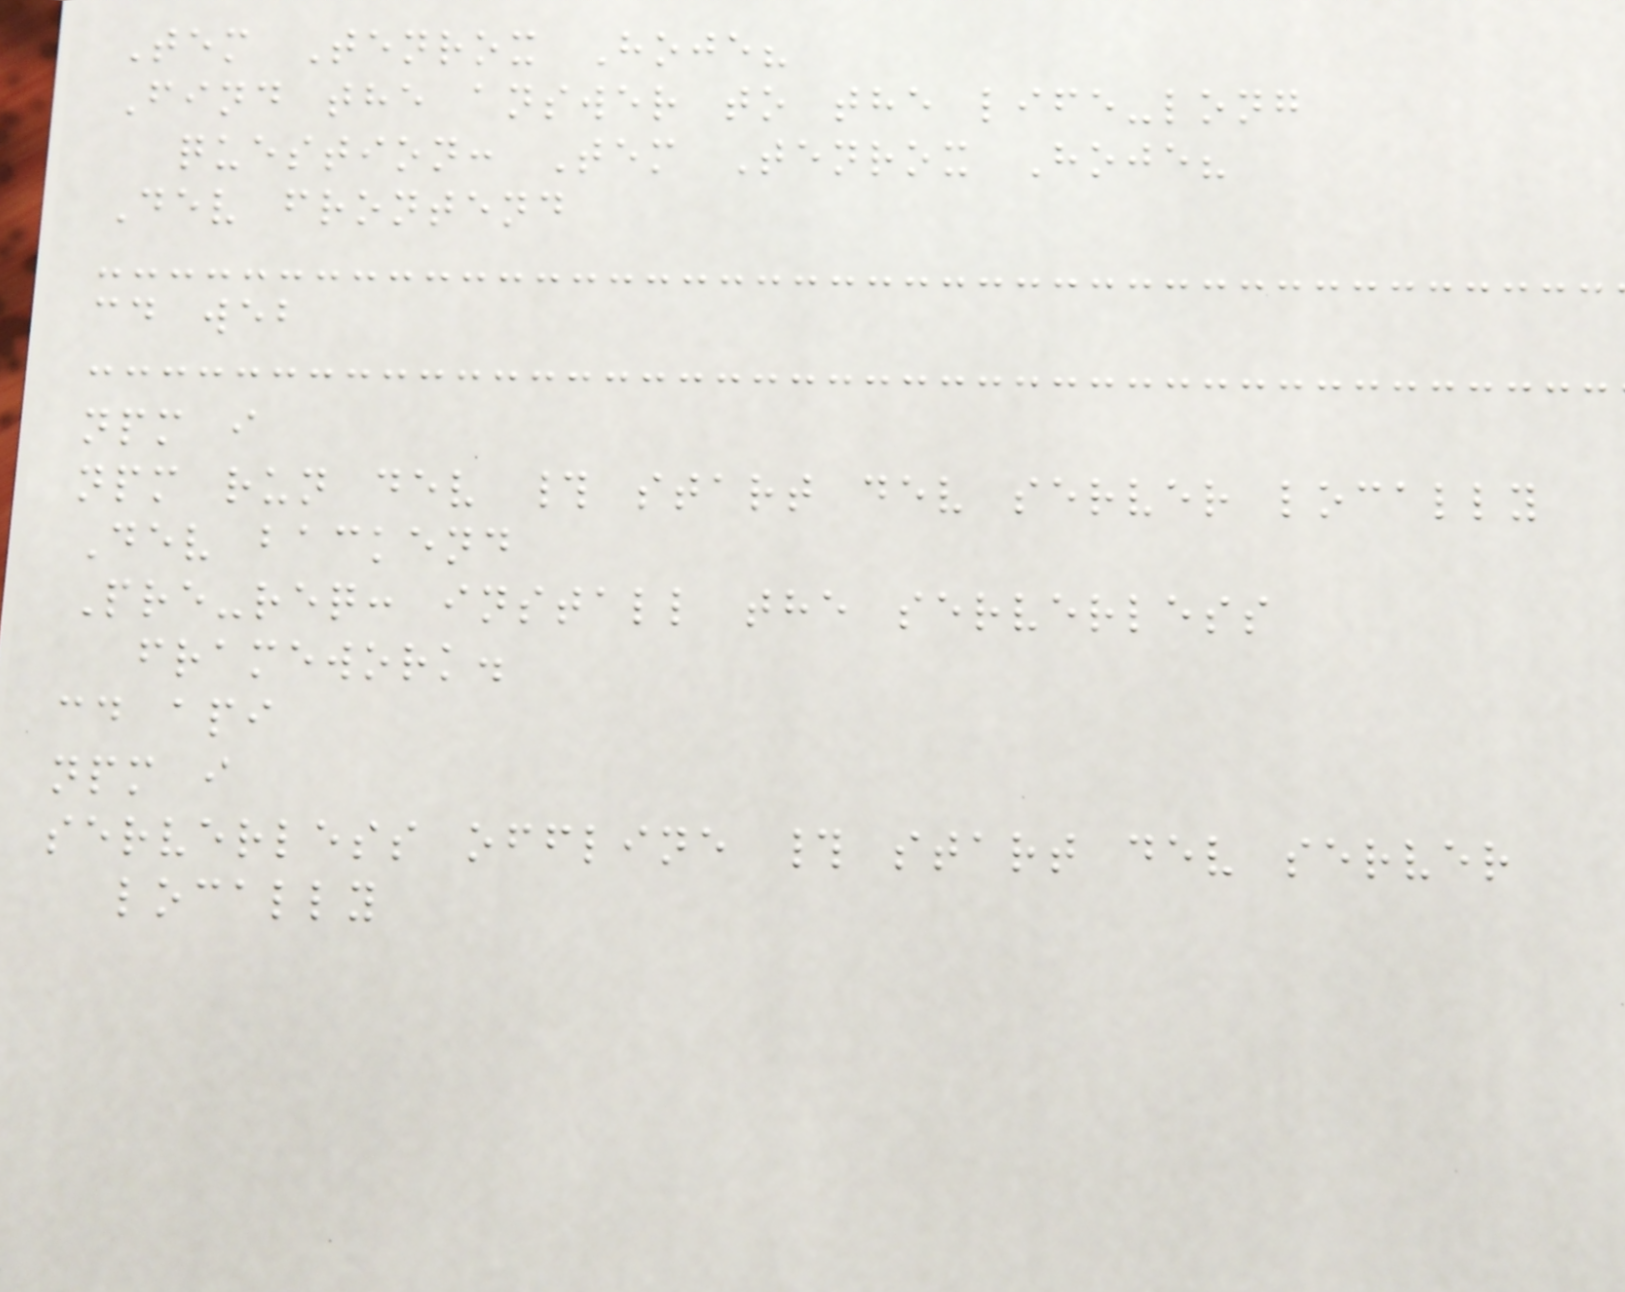Tem Tenrox Hoje?
Find the answer to the life-long
question: Tem Tenrox Hoje?
Dev frontend
cd web
npm i
npm run dev # start dev server locally
Dev backend
Pre-req: install the serverless
framework.
cd api
npm i
serverless offline # start dev server
locally
